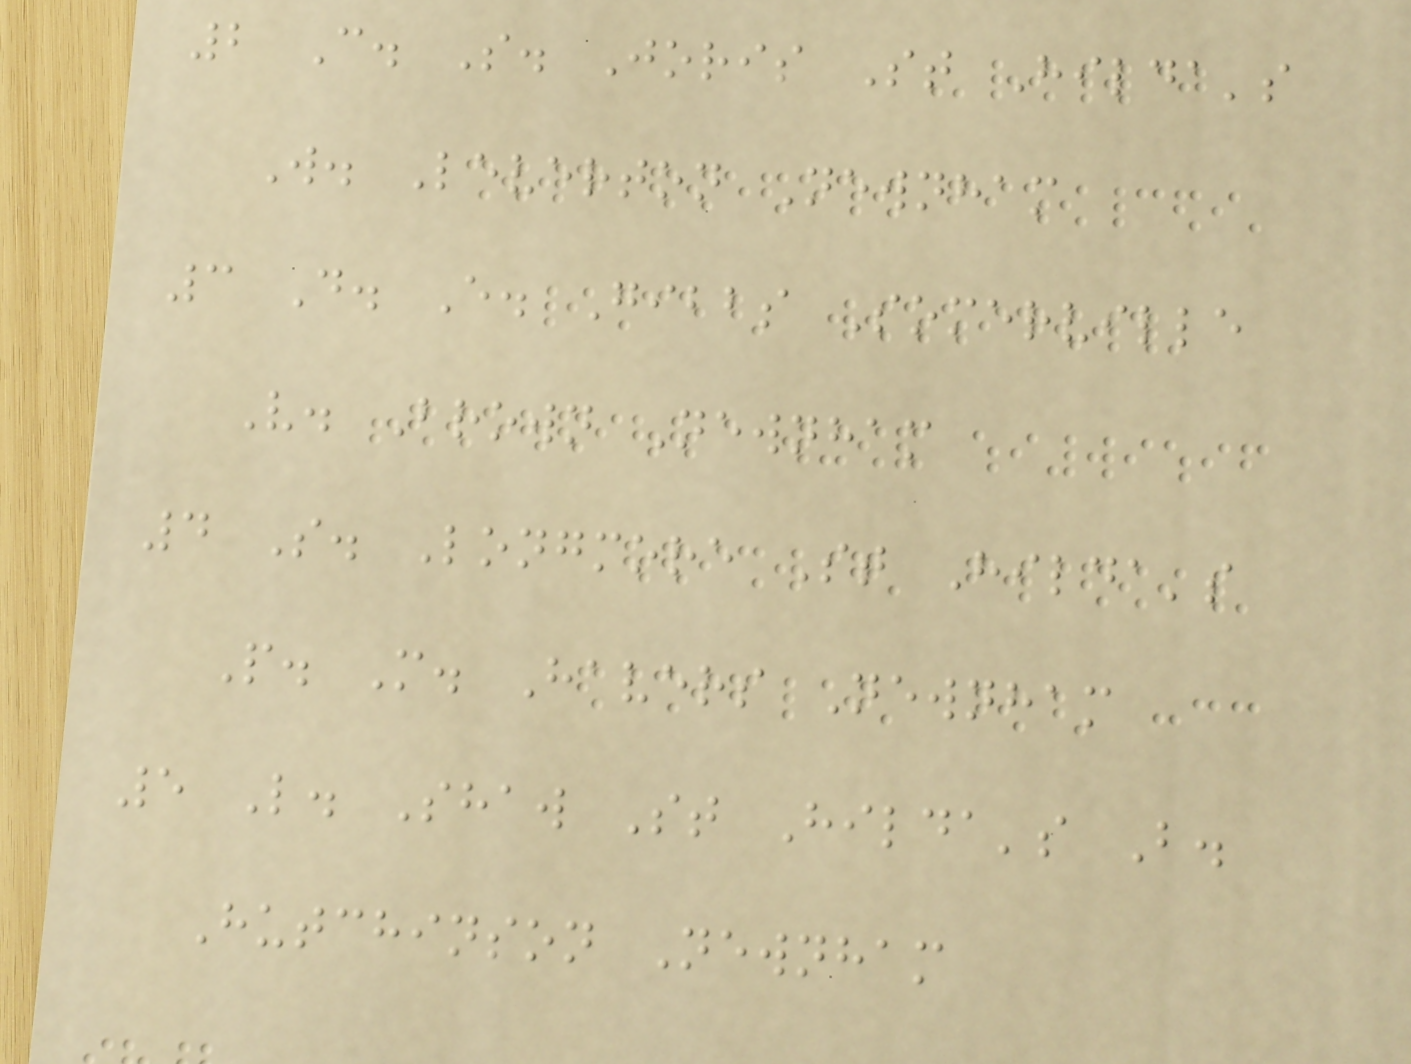2 C. S. Joris St Hilda's
W. Leverton Newnham
3 D. E. Gibbs Somerville
V. Brown Newnham
4 S. Longmore St Hilda's
P. M. Havers Newnham
5 L. Shaw St Hilda's B.
Hutchinson Newnham
